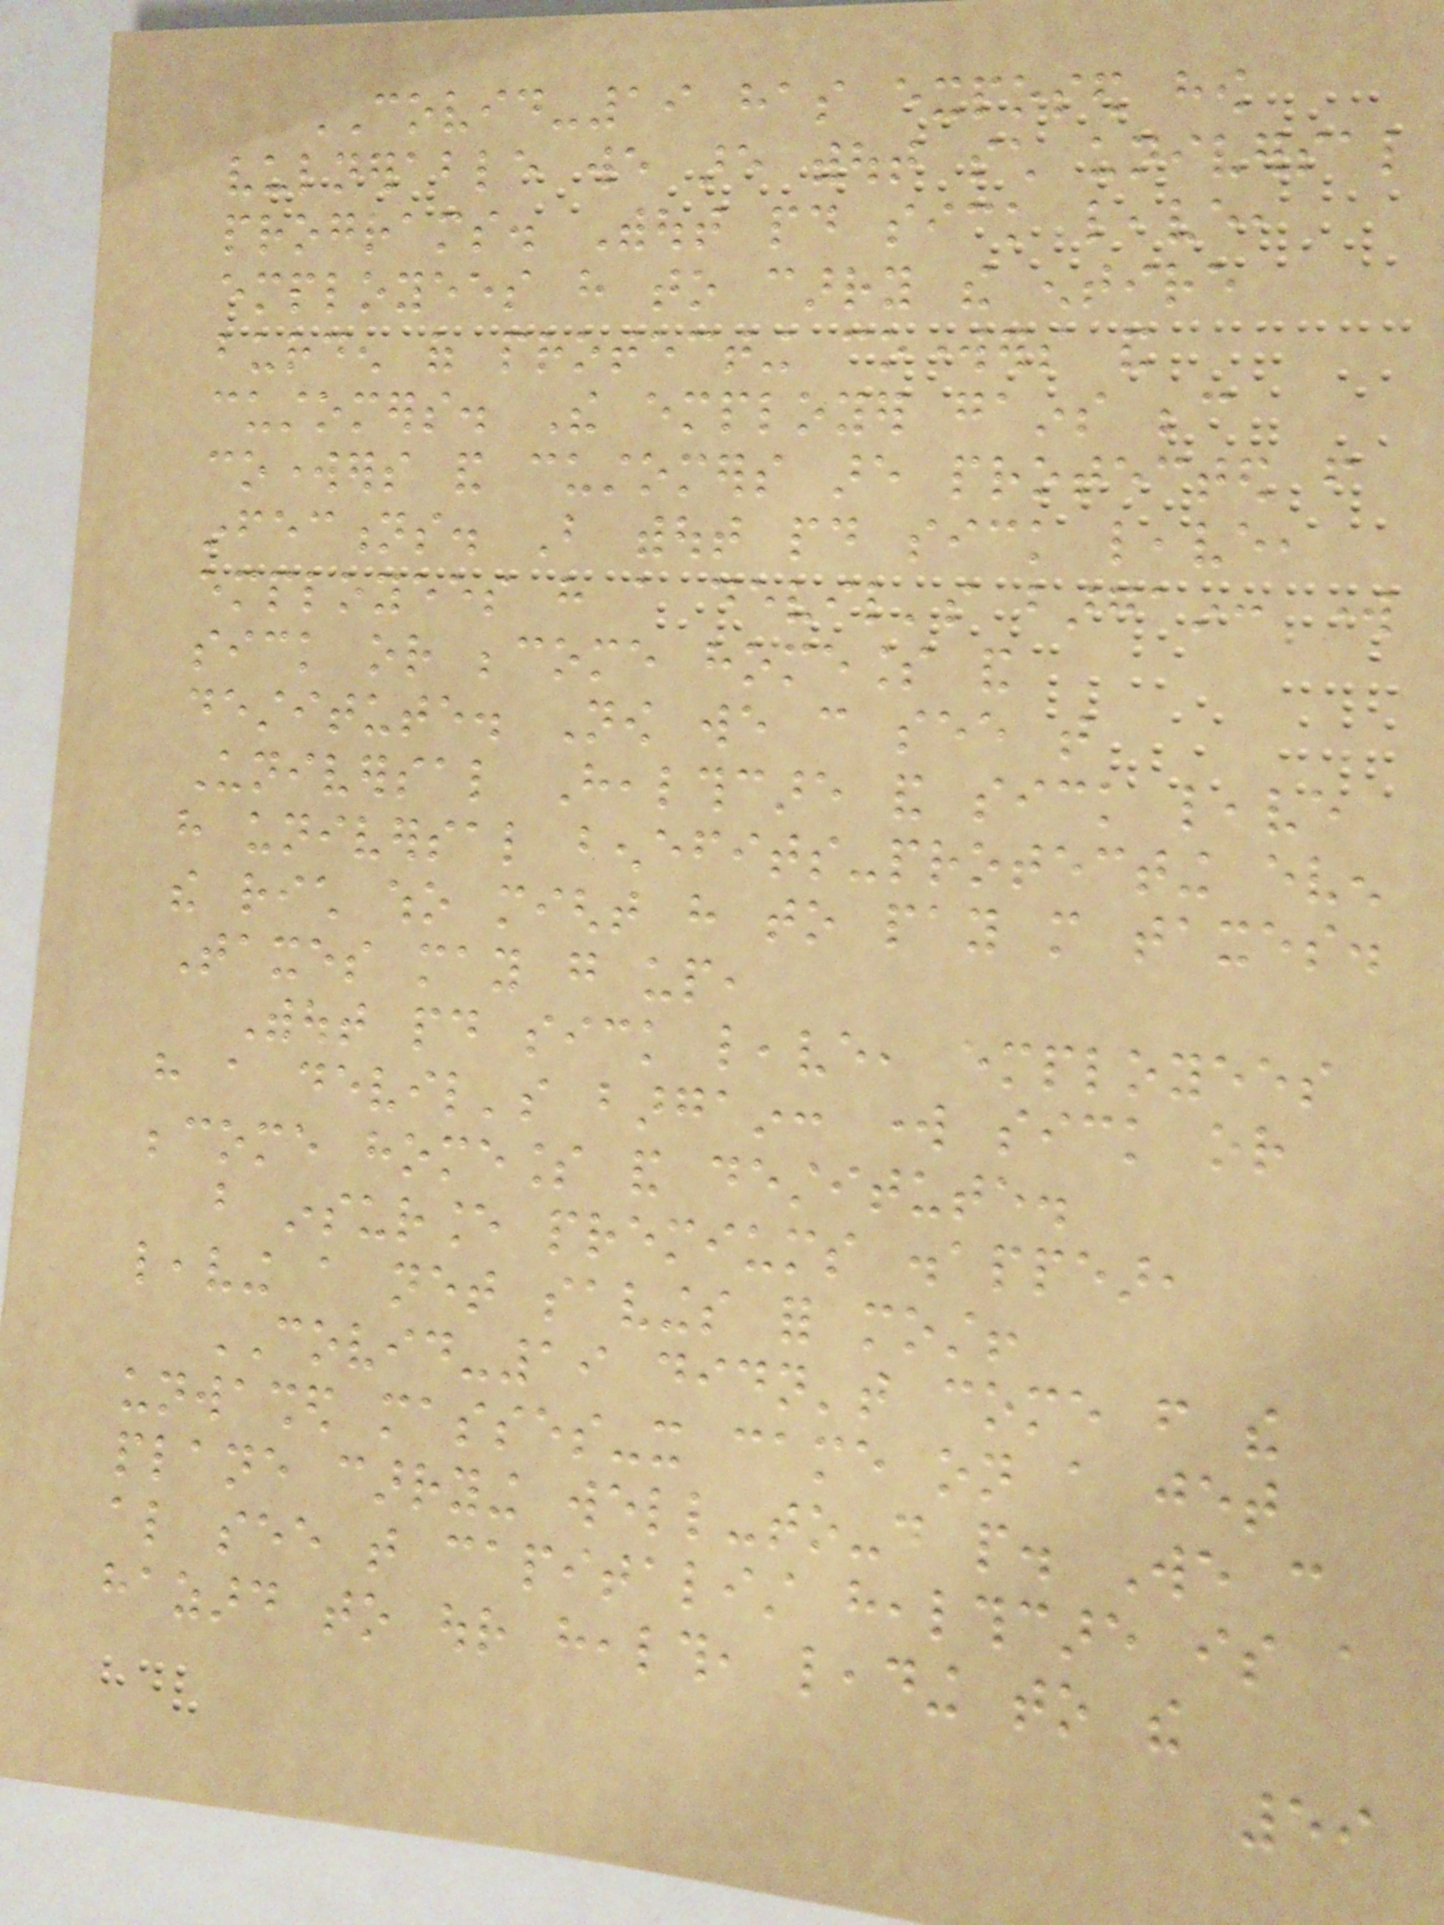COVID-19 has exposed how
vulnerable we are without such universal
programs. Without paid sick leave,
employees have to carry the entire
burden of protecting coworkers and
customers. The employer gains because
coworkers and customers are protected from
infections. But without paid sick leave,
employees have a devil's bargain: work
sick or become homeless and
destitute. Now we can see that
Universal Healthcare and sick leave
have universal benefits-protecting even
the rich who might have to pay more taxes.
Taxes may go up,
Without paid sick leave, employees
have a devil's bargain: work sick or
become homeless and destitute.
but insurance premiums disappear,
leaving a net savings for most!
COVID-19 didn't come from the
unwashed masses-it came on a jet
plane carrying well-to-do people. We can
also see that capitalist healthcare is a
hazard to our health, leading to the
59
